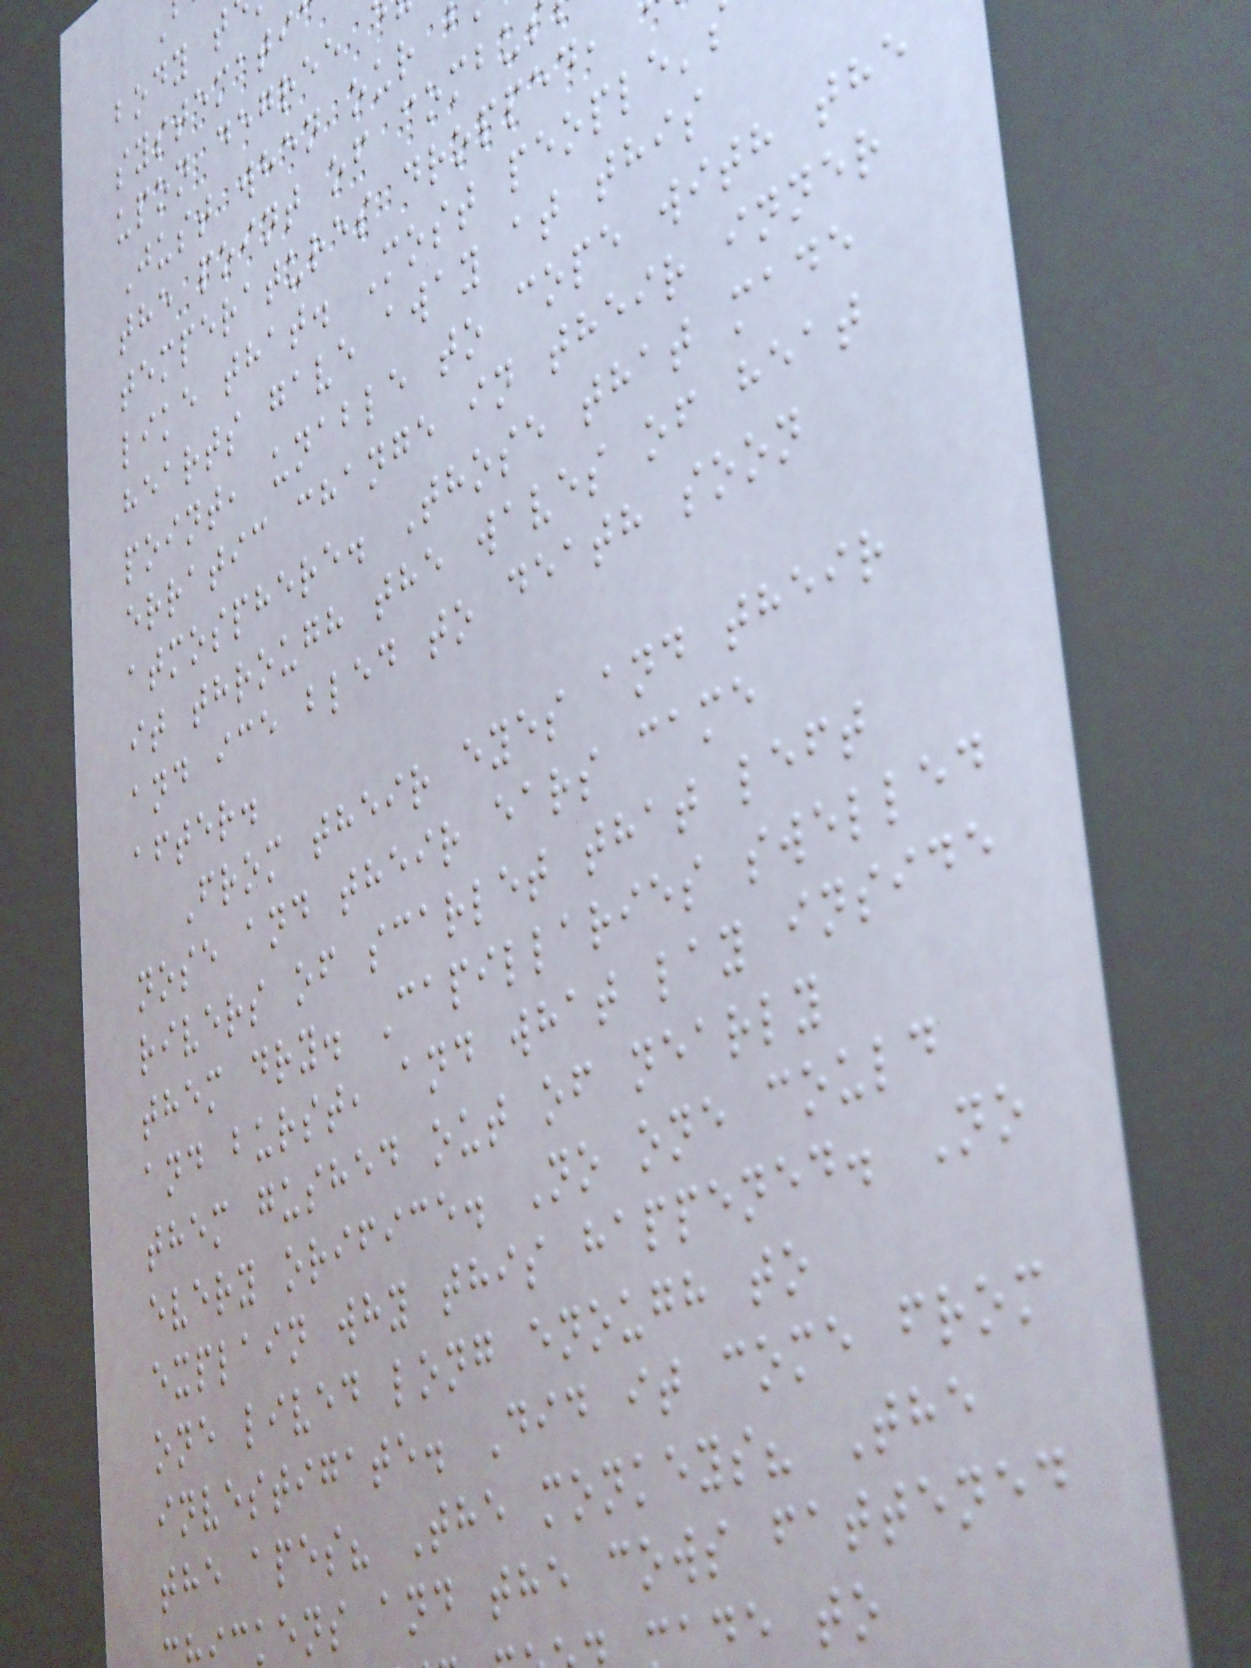body t
systemati
upon degree
Just when our
the point of combu
temperatures dropped,
like that. Most people'
hearts gave away at this
point, unable to cope with the
erratic change in their inner
atmosphere. Those that made
it through the waves of heat
and ice bled to death soon
after.
From their eyes and their
nose and their ears came
rivers of scarlet that left
them dry. Capillaries swelled
and burst, and what lay inside
them gushed out of nearly
every orifice. No one could
explain why this happened. No
one lived long enough to
investigate. Did it come from
the apes? The monkeys? The
ckens and the cows fattened
